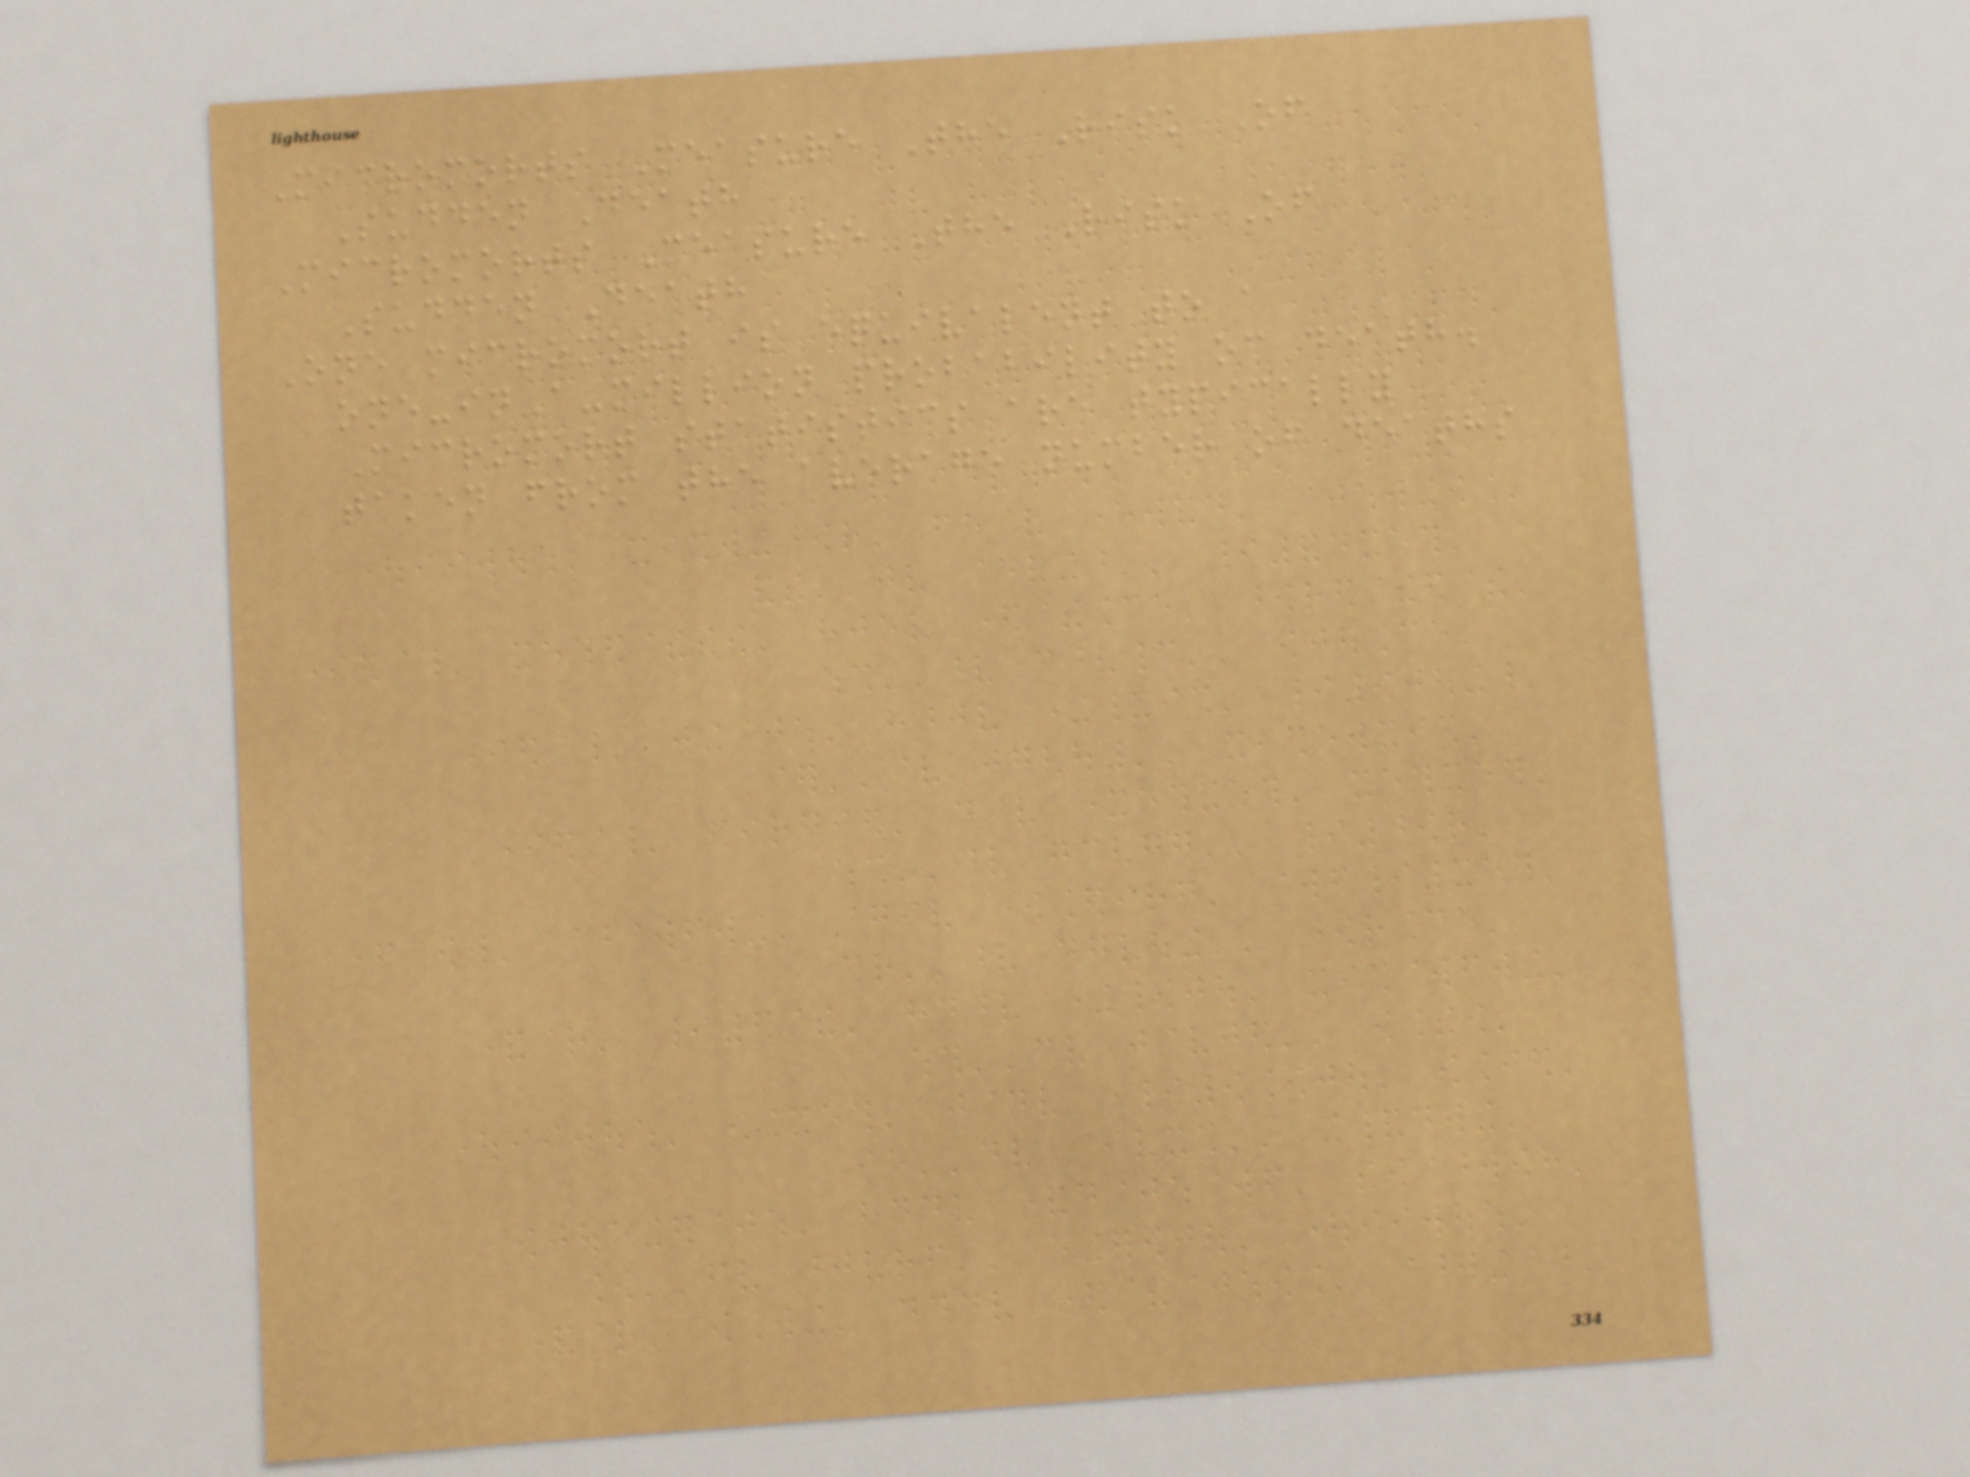Micromorts Measure The Risk Of
Sudden Death
Micromorts Measure The Risk Of
Sudden Death
One micromort is equivalent to a
one-in-a-million probability of death.
Micromort statistics are typically
taken from the average number of deaths
